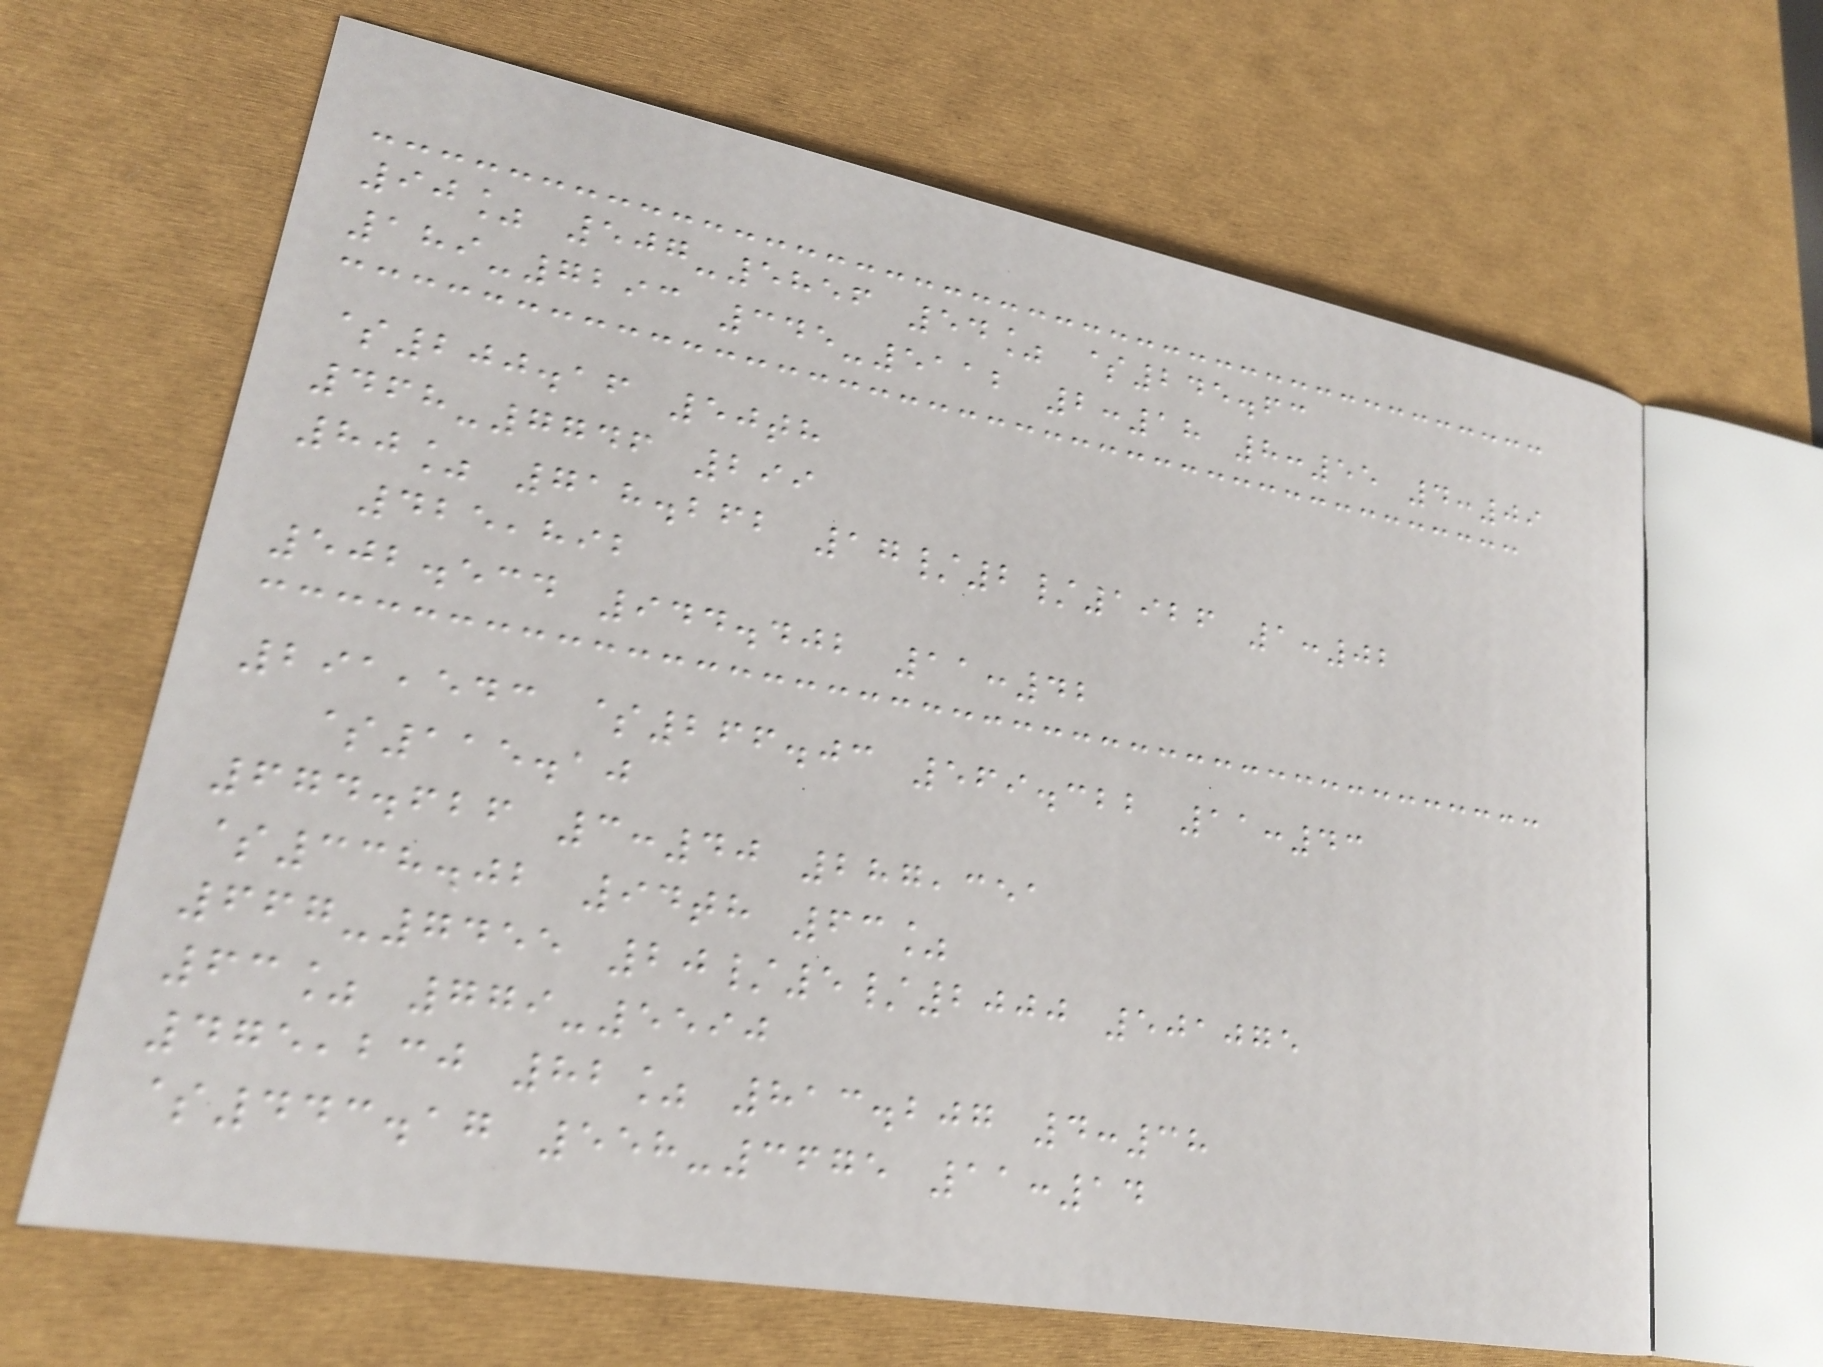90% 507-5856 54% $245.63
189-7293 345-5112 2:18 8:55 4:09
$200.16 50th
468-7746 299
80% 718.262 17/2/1926 1:02
425,892
502.534 944.402 11:42
291,543 $266.03 569.322 11:43
$115.10
674.626 3:40 287,351
$338.02 94th 63%
667-7455 20/5/2000 501075
63% 779-5590
475,230 82% 813.207 4:38
$443.17 558-3675 11:14
